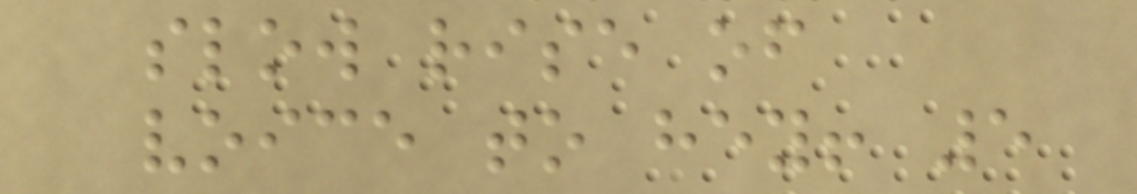slow rise of
voice to hey! 5
